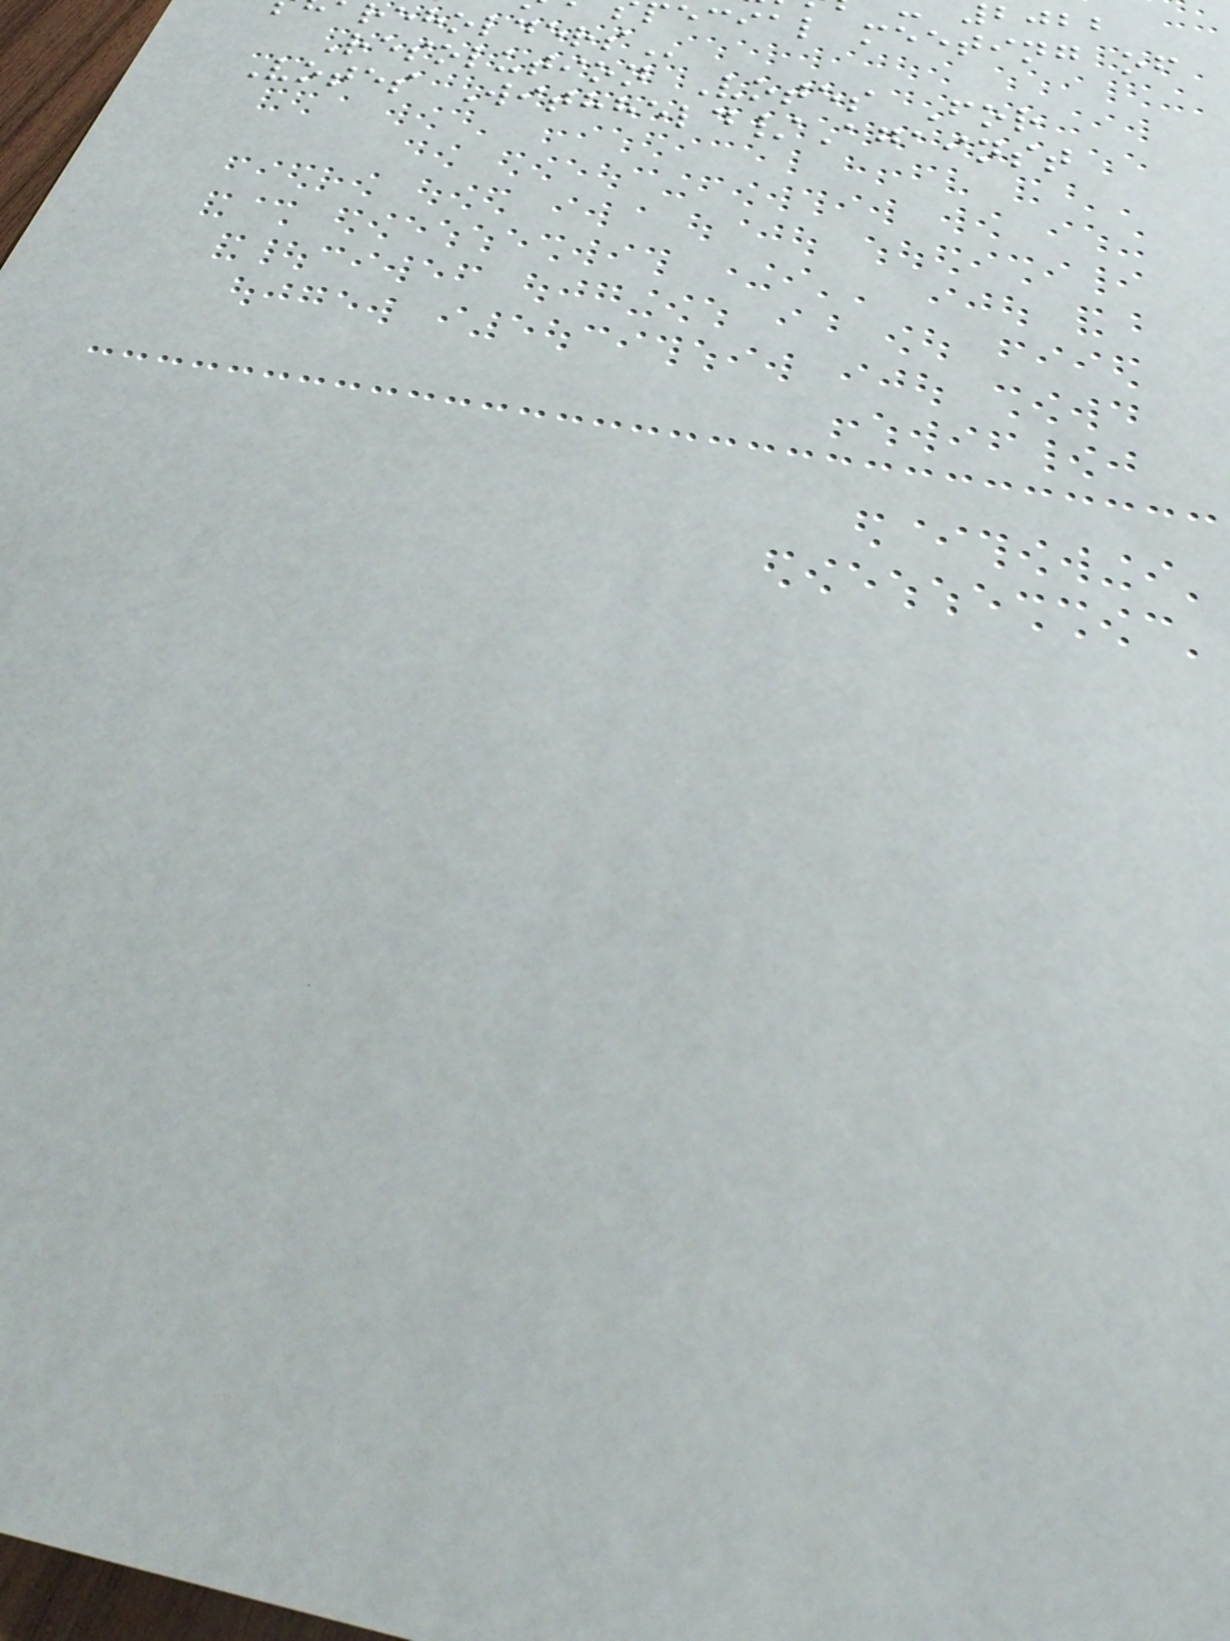ecial meeting of
Resolution Votes For
Votes Withheld/Against
